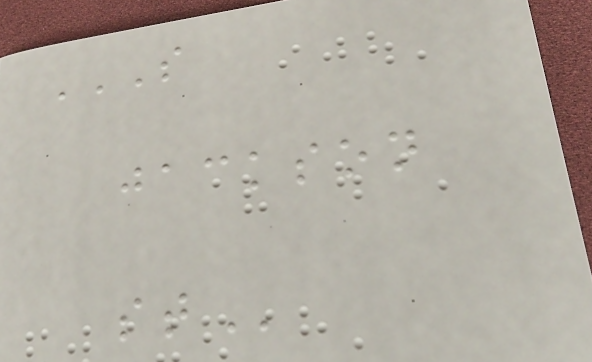S
JACKSON
ST
